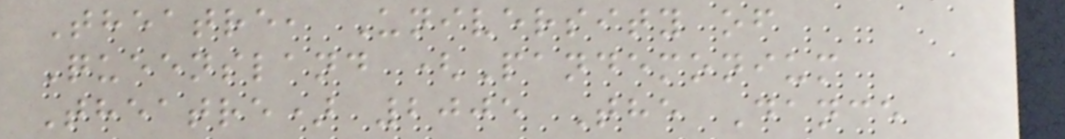Theatre, University of
Queensland (Pandemonium
Theatre) 2005 The Dance
